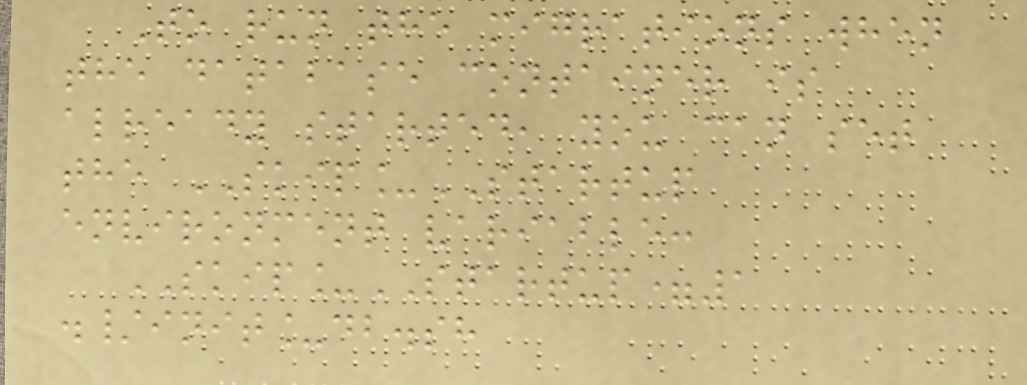To run the migrations when
the database container is
already started, you can set
the SKIP_STARTUP
environment variable:
SKIP_STARTUP=1
./init_db.sh
